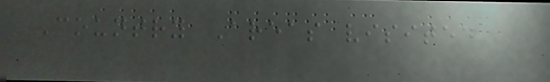Country Areas visited
